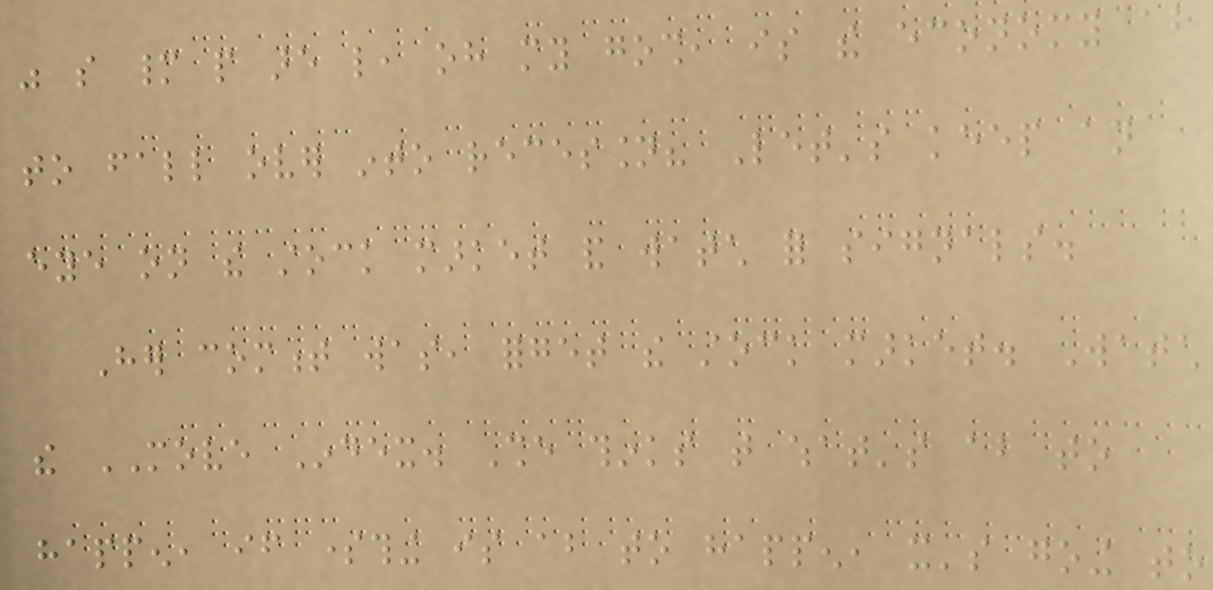was so many people are like, oh my gosh, is the economy about
to fall over into recession? Let's keep an
eye on the stock market and watch for signals.
Her comment was, forget the stock market. Watch
the MOVE Index. She thinks that what's about to
happen, if something is about to happen, it's going to
